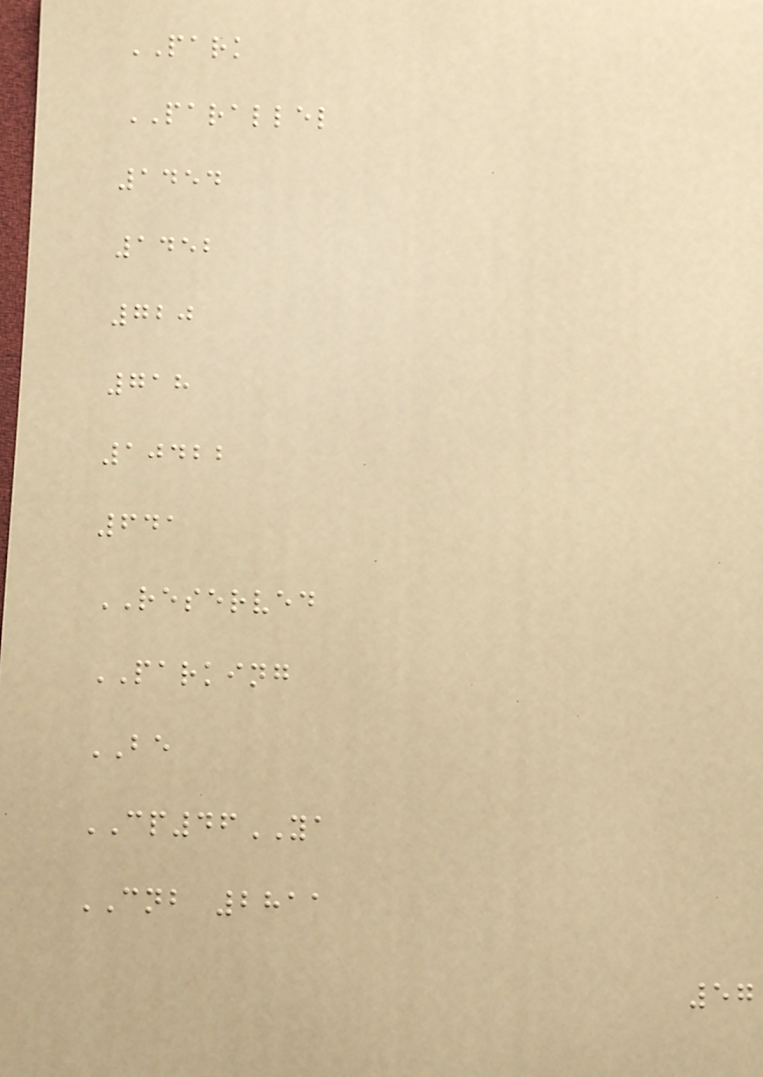PARK
PARALLEL
1454
1452
720
718
10422
641
RESERVED
PARKING
BE
CP46YA
CNB 2811
57
